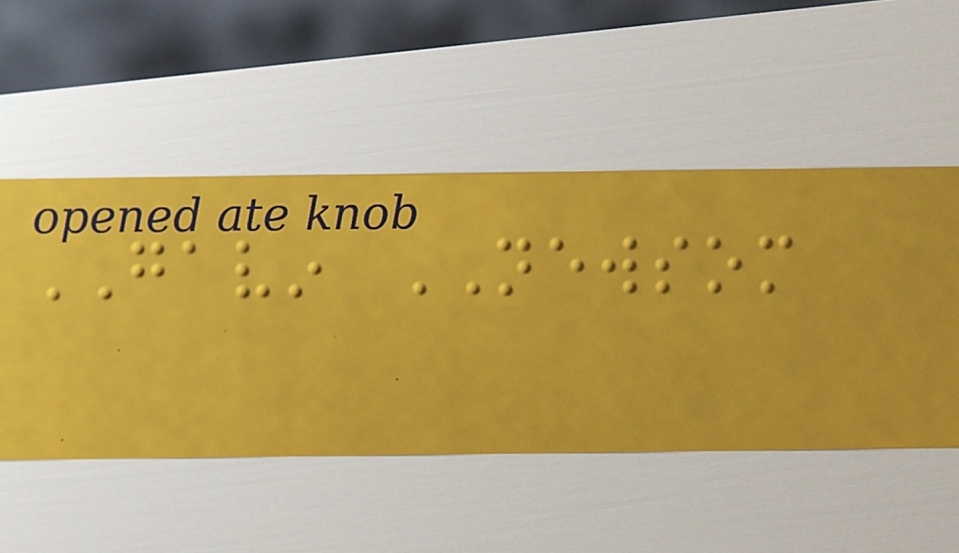GAVIN NEWSOM
